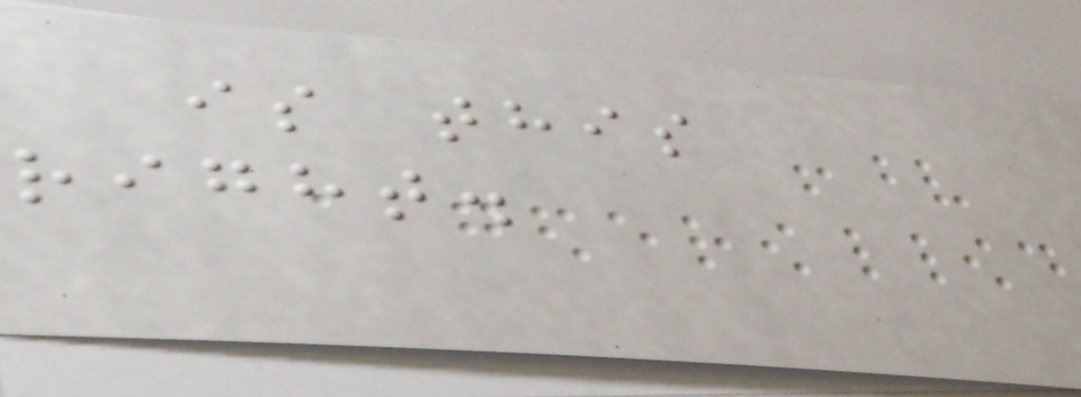is this
right.
